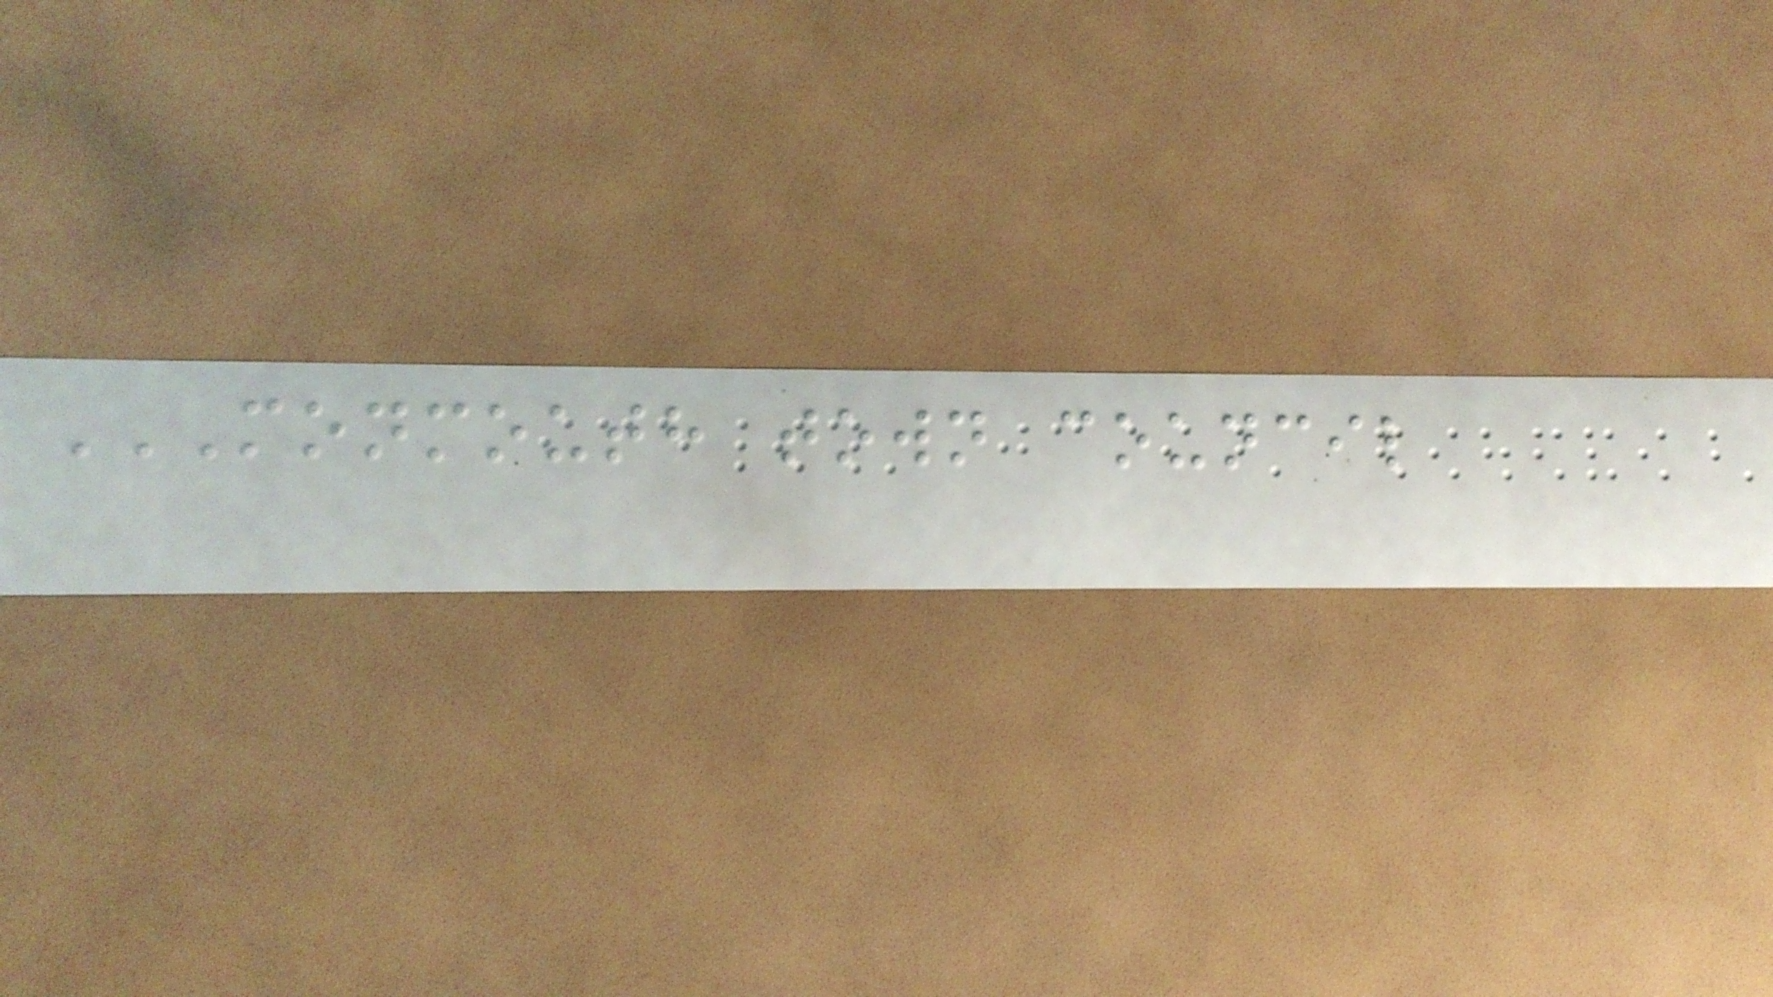MONMOUTH TOWN COUNCIL
